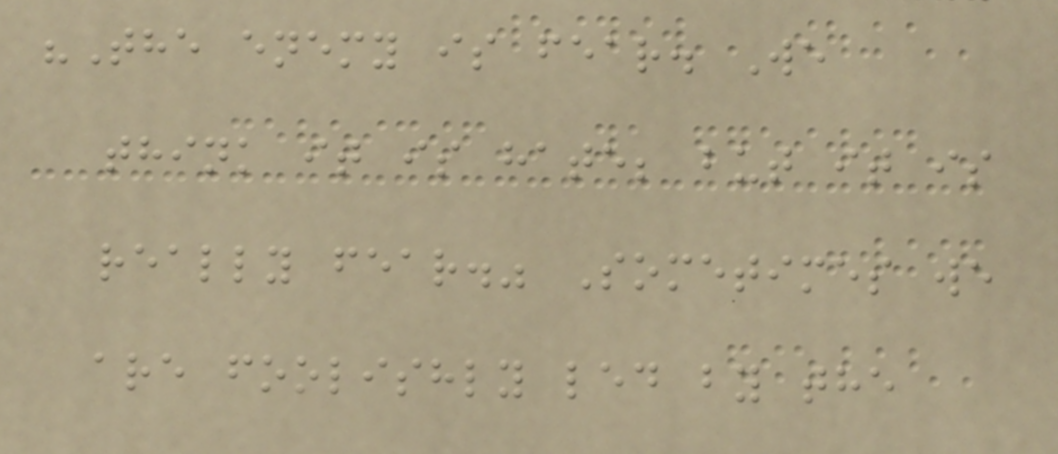"The enemy is fear. We
think it is hate; but it is
really fear." Sometimes we
are foolishly led by the
